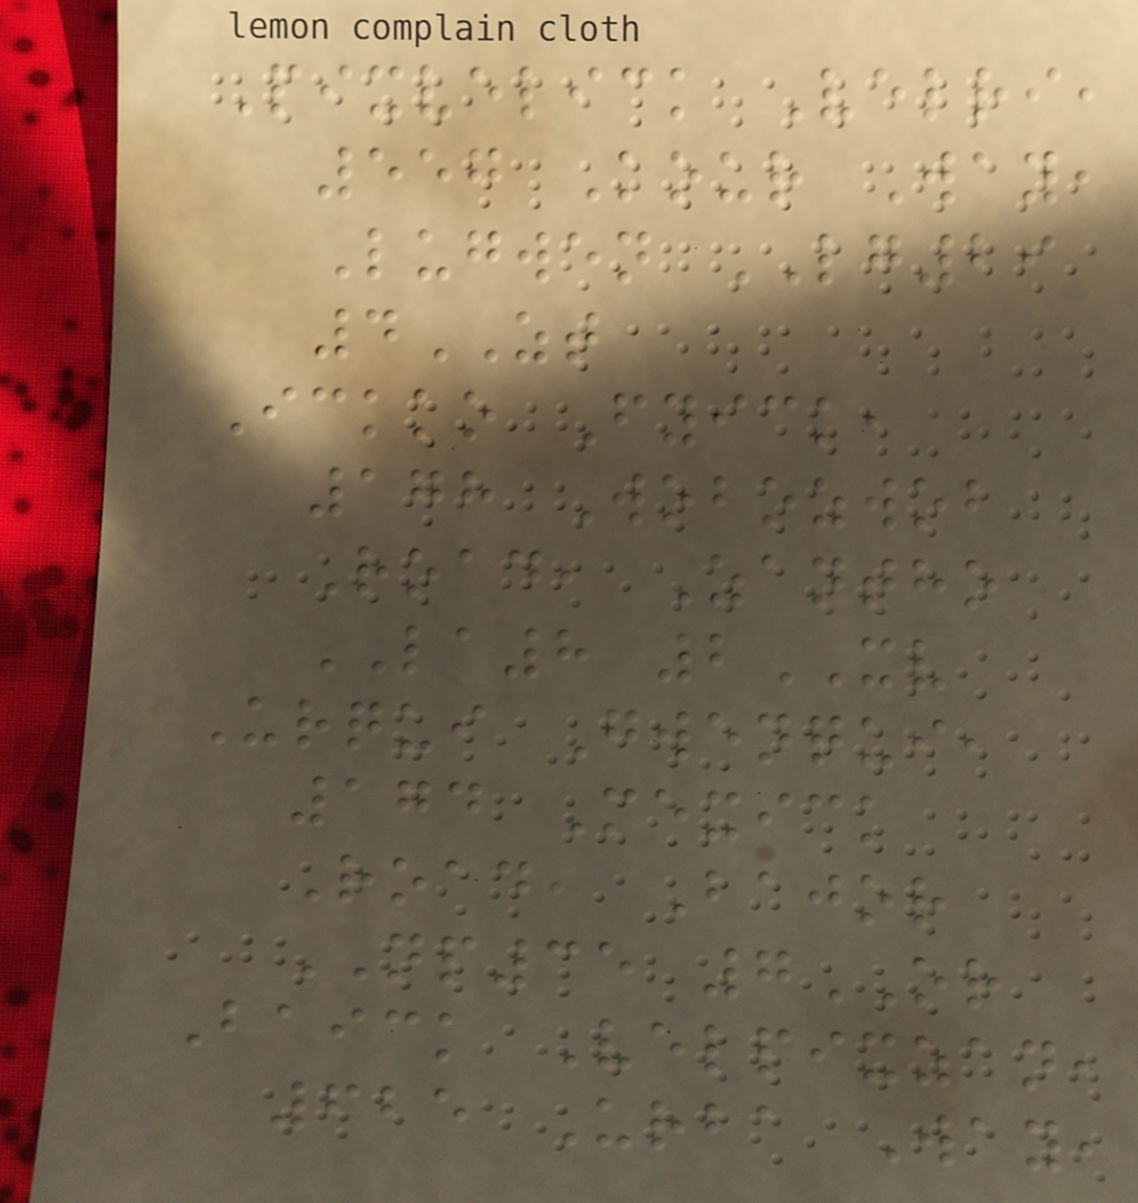Pixvelick Velri,
557 Kour Way,
Lugwen LG29
4ZT
Ickko Fyick,
178 Wobozwob
Road, Zantho
LA8 2XV
Urqui Gwenqui,
174 Mexick
Road, Bajor
NP35 7OR
Baick Velpixzan,
625 Urba Way,
